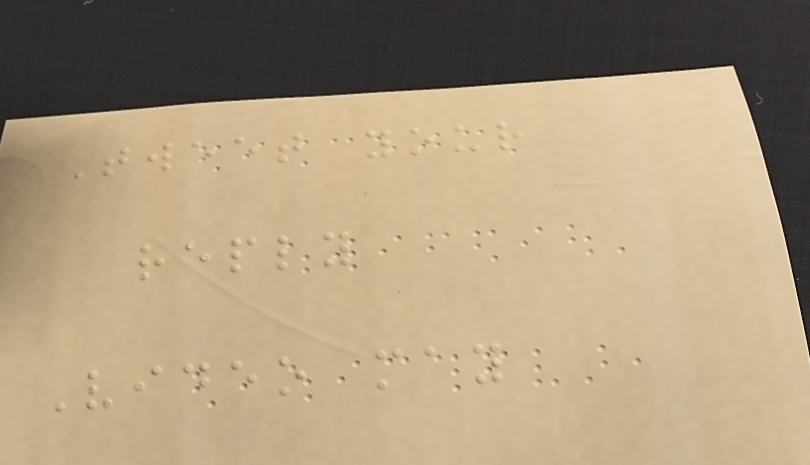Tweet your
reply
Video may
